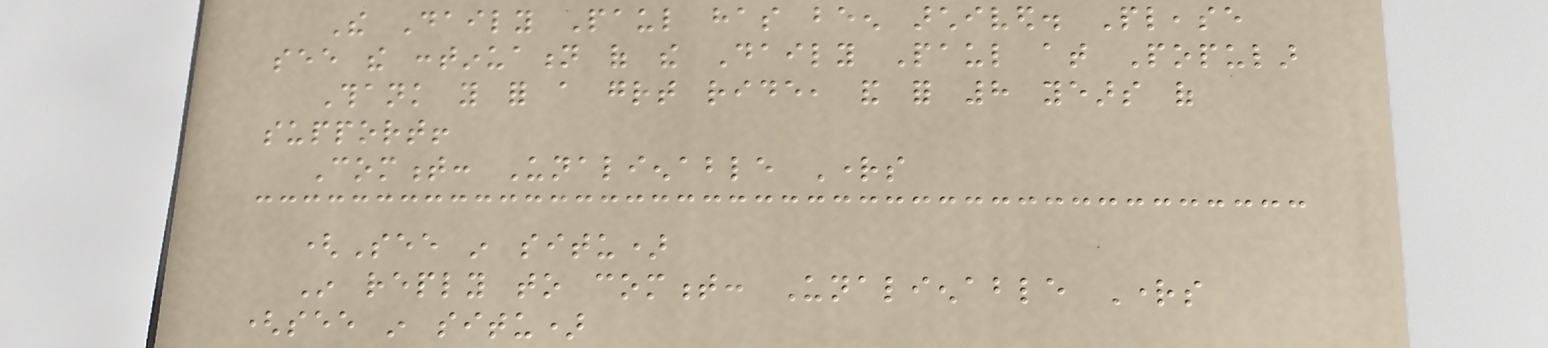The Daily Paul has been archived. Please
see the continuation of the Daily Paul at Popular
Thank you for a great ride, and for 8 years of
support!
Comment: Unalienable Rights
(See in situ)
In reply to comment: Unalienable Rights
(see in situ)
